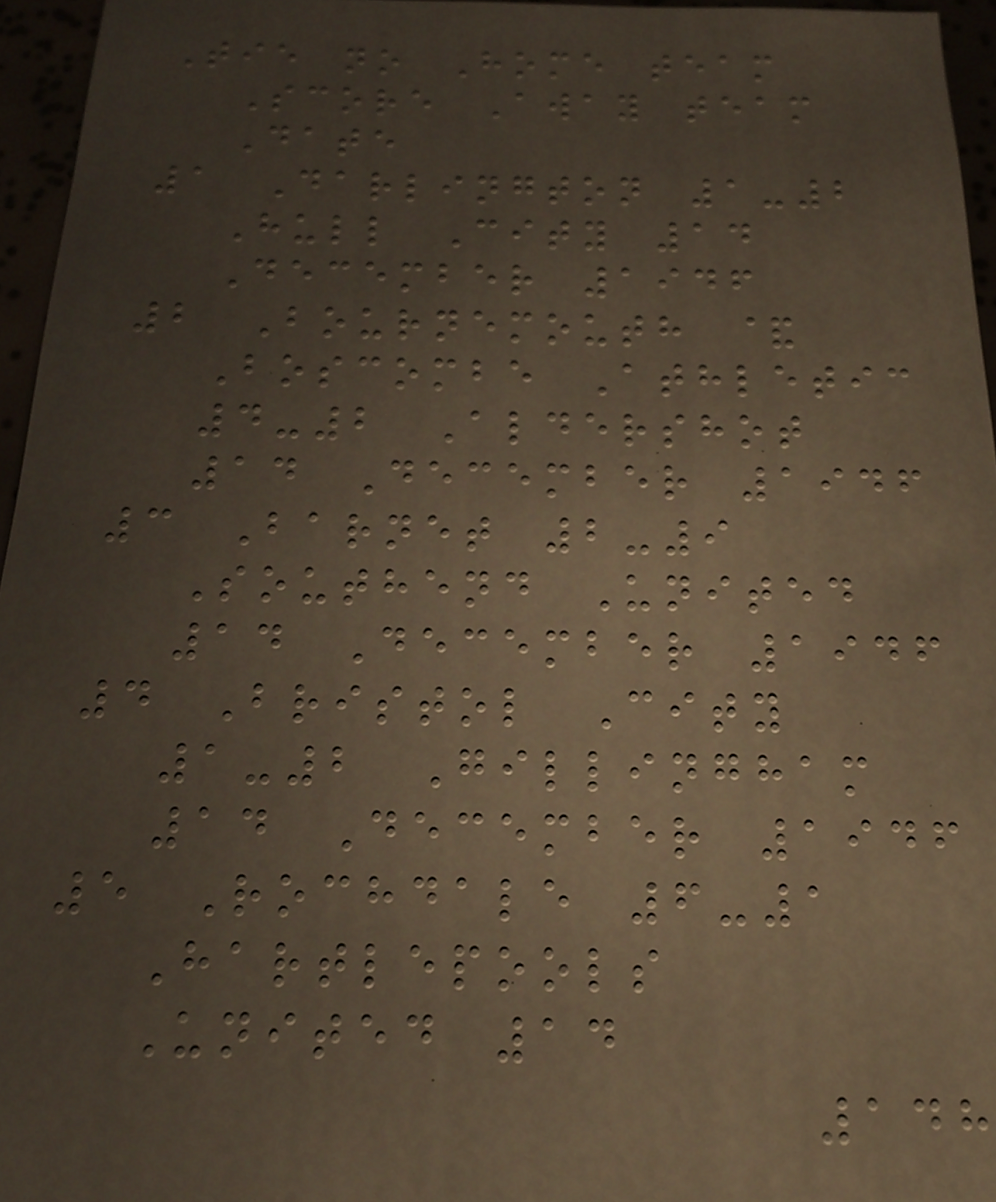Tie no Home team
Score Away team
Date
1 Darlington 1-2
Hull City 14
December 1946
2 Bournemouth &
Boscombe Athletic
4-2 Aldershot
14 December 1946
3 Barnet 2-9
Southend United
14 December 1946
4 Bristol City
1-2 Gillingham
14 December 1946
5 Rochdale 6-1
Hartlepools
United 14
148
